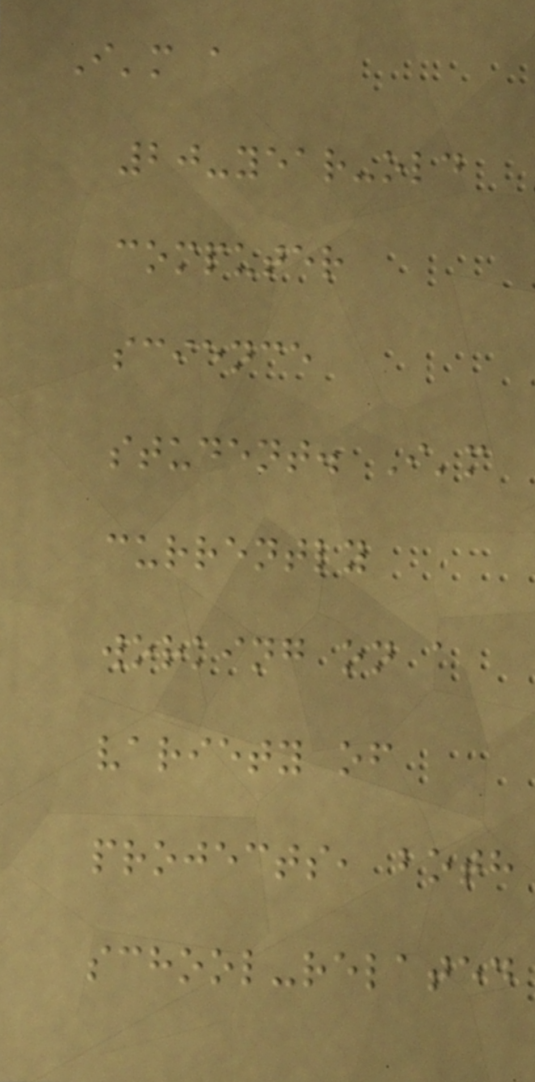I'm a
20-year-old
computer
science
student. I'm
currently
working on a
variety of
projects, both
school-related
